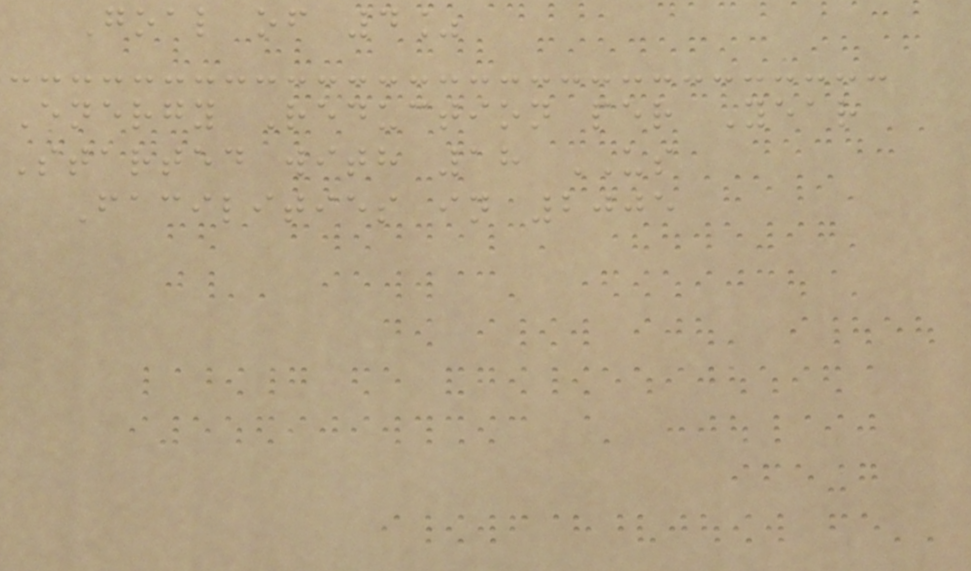Goal of 4%
Energy Reduction per Year
Started with 18 US
Facilities in 2005
